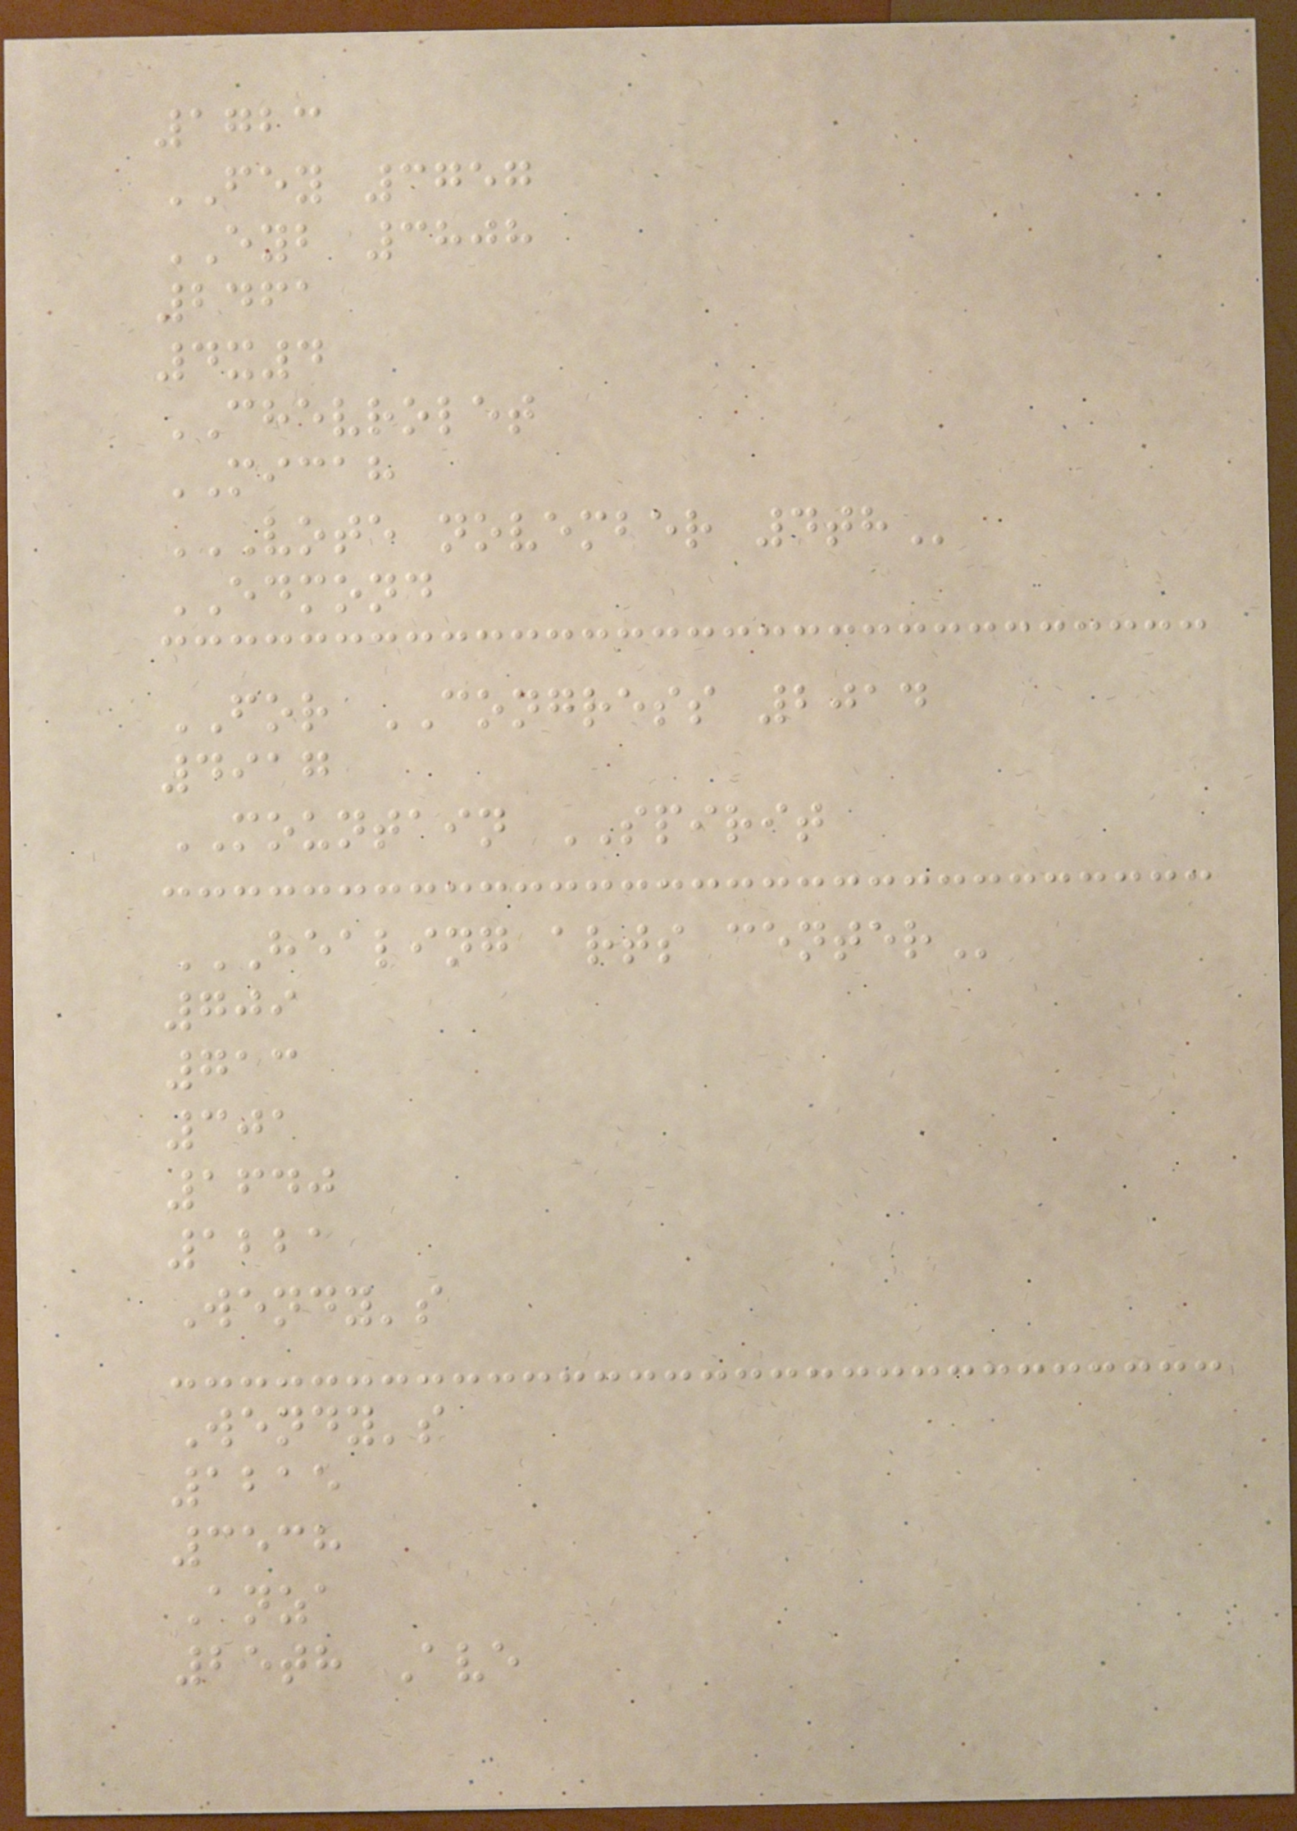1723
FEY 3757
EYB 3808
2461
4x4
CHEVROLET
MICAH
VOTE NOVEMBER 4TH
EDMOND
FOR CONGRESS 2014
4917
MOUNTAIN SPIRIT
HEALING ARTS CENTER
709
713
301
1640
1221
Wendy's
Wendy's
1215
3538
Anza
25th Ave
